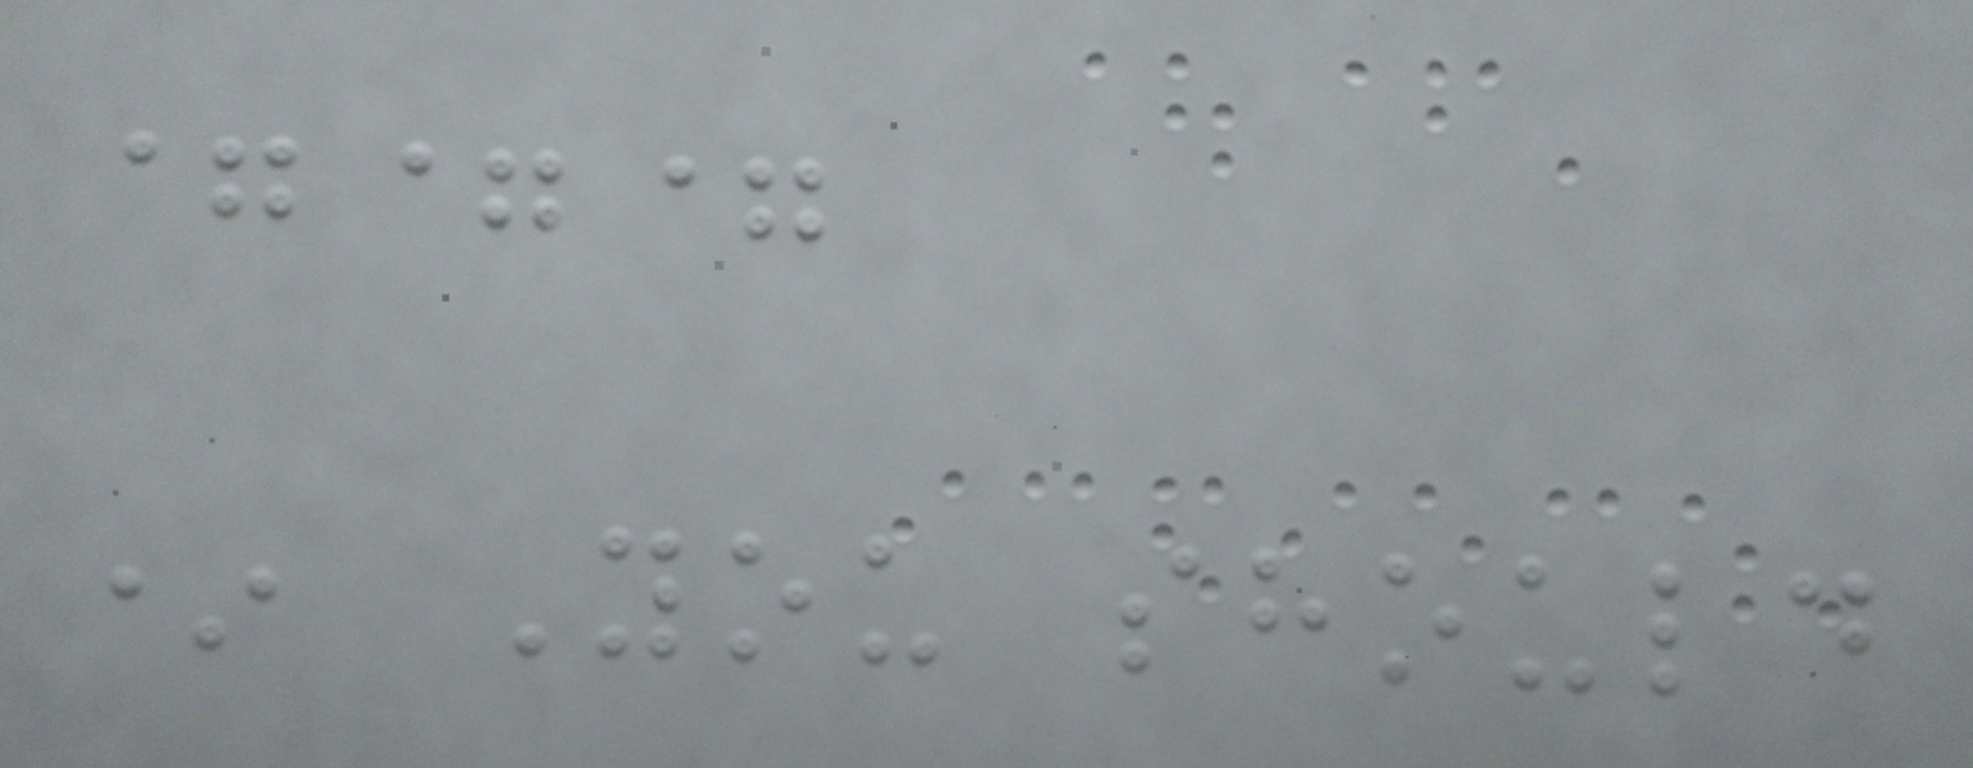===
* You should
